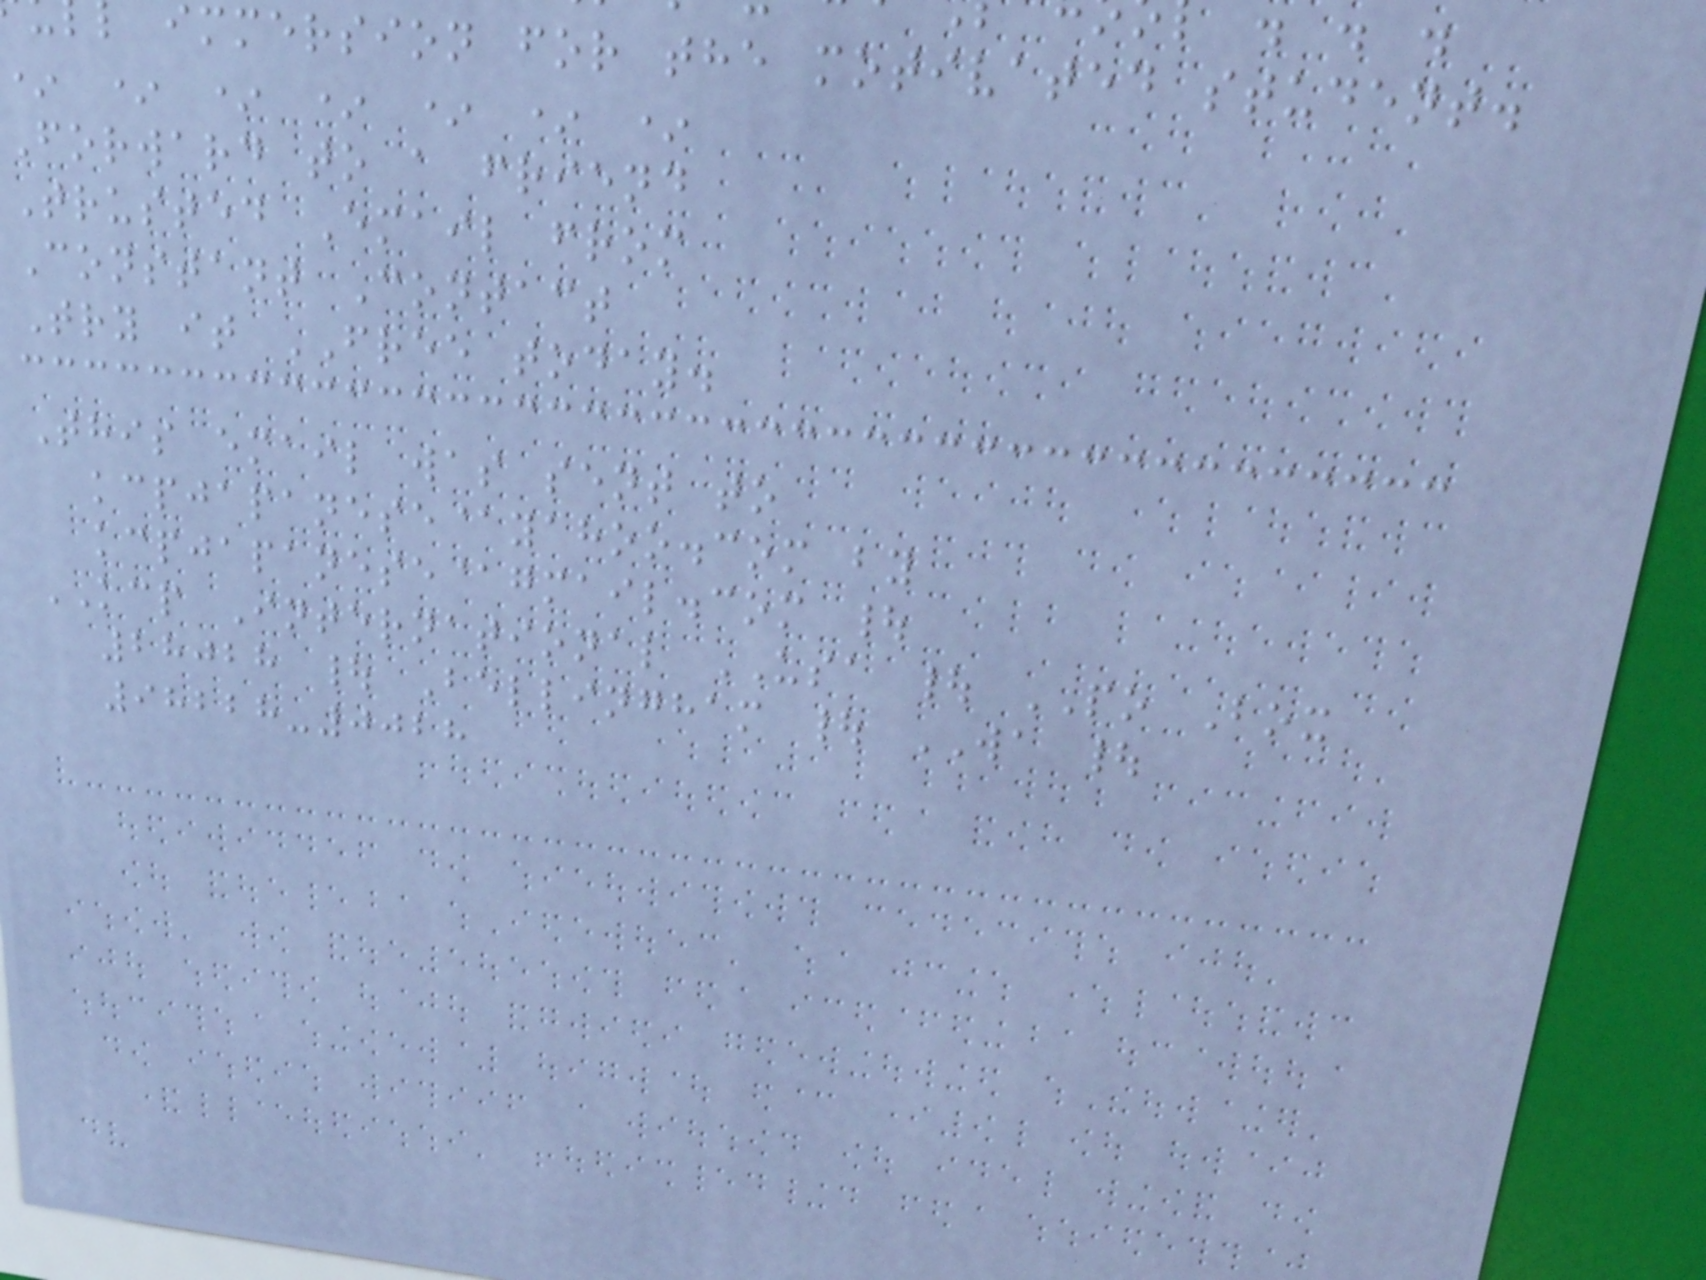immersion for the motivated student.
* * * * * *
Forward to a friend
Trusted Email from
Constant Contact
Try it FREE today.
This email was sent to
kcpjapanese@yahoo.com by
kcpjapanese@gmail.com |
KCP International USA | PO Box
28028 | Bellingham | WA |
98228-0028
